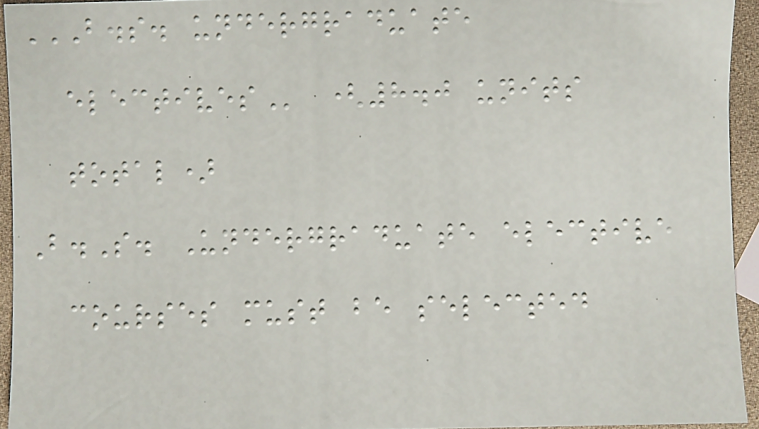B.S. UNDERGRADUATE
ELECTIVES (8.0 units
total)
B.S. Undergraduate elective
courses must be selected
